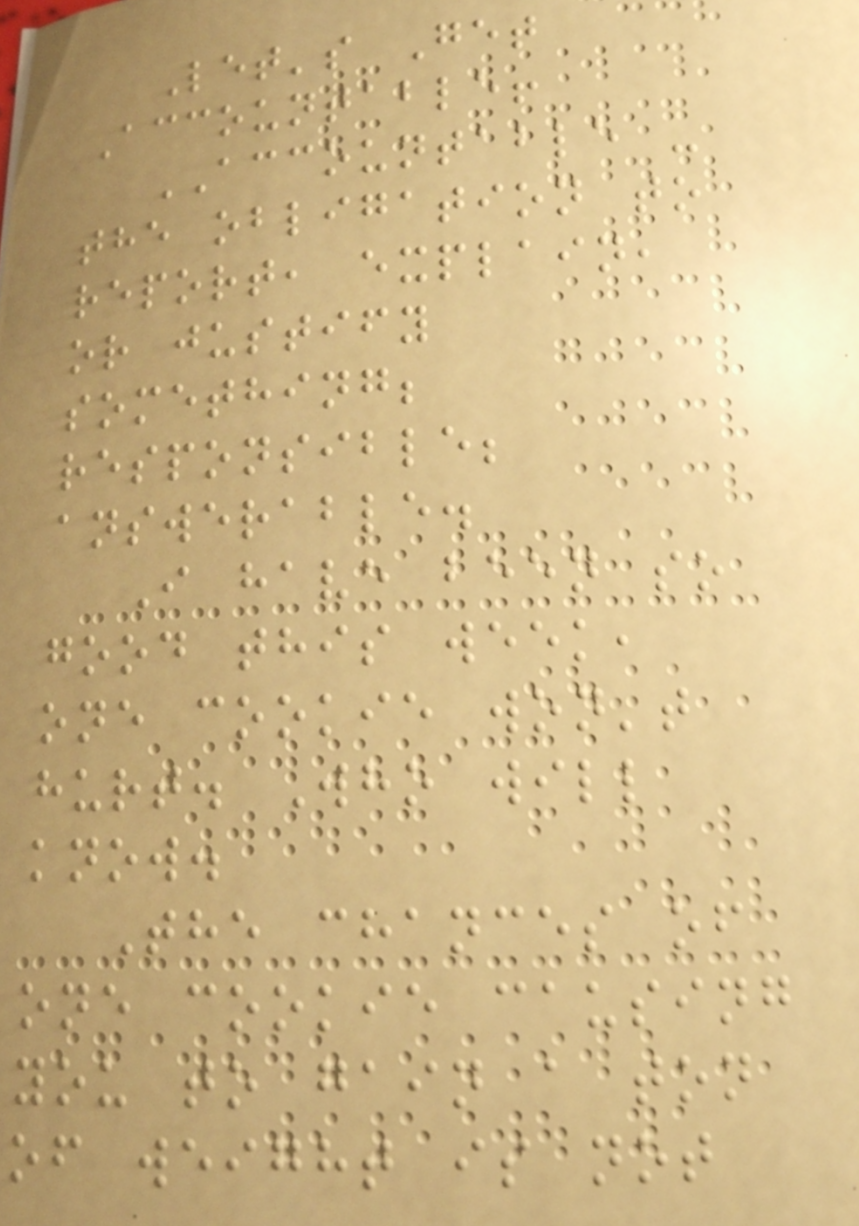Let's Get
Accountable!
ACCOUNTABLE -
the obligation to
report, explain,
or justify
something;
responsible;
answerable.
I have been so
good this week,
one cookie won't
hurt. Who will
know.
The chances of
one cookie causing
you to gain a ton
of weight is not
